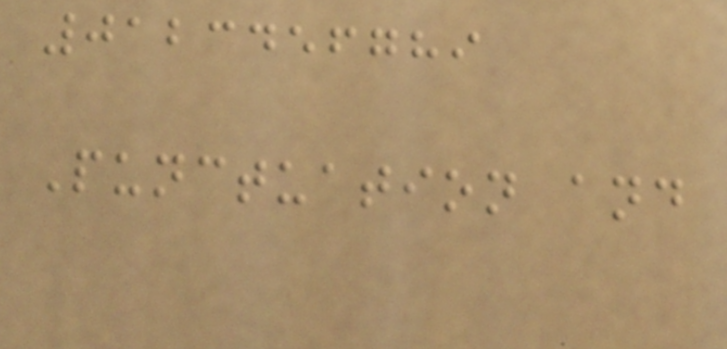0123456789
Punctuation and
